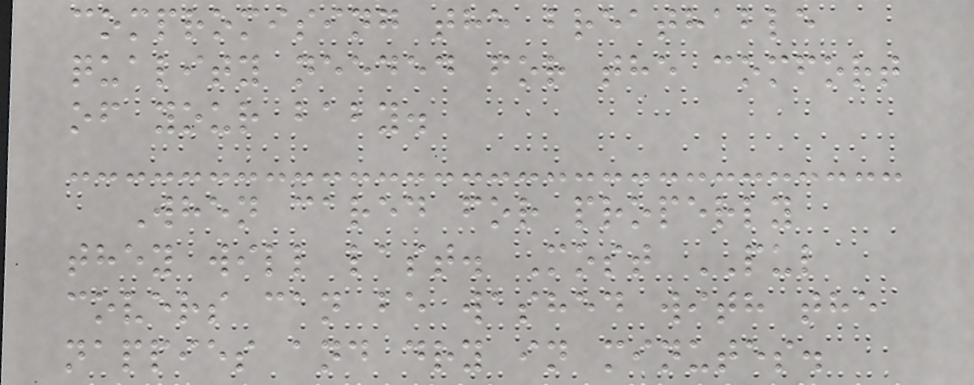compromising the breathable
quality needed for the comfort
of your baby.
When cared for properly
they will last. Most PUL
covers can be washed with the
nappies and dry in minutes.
